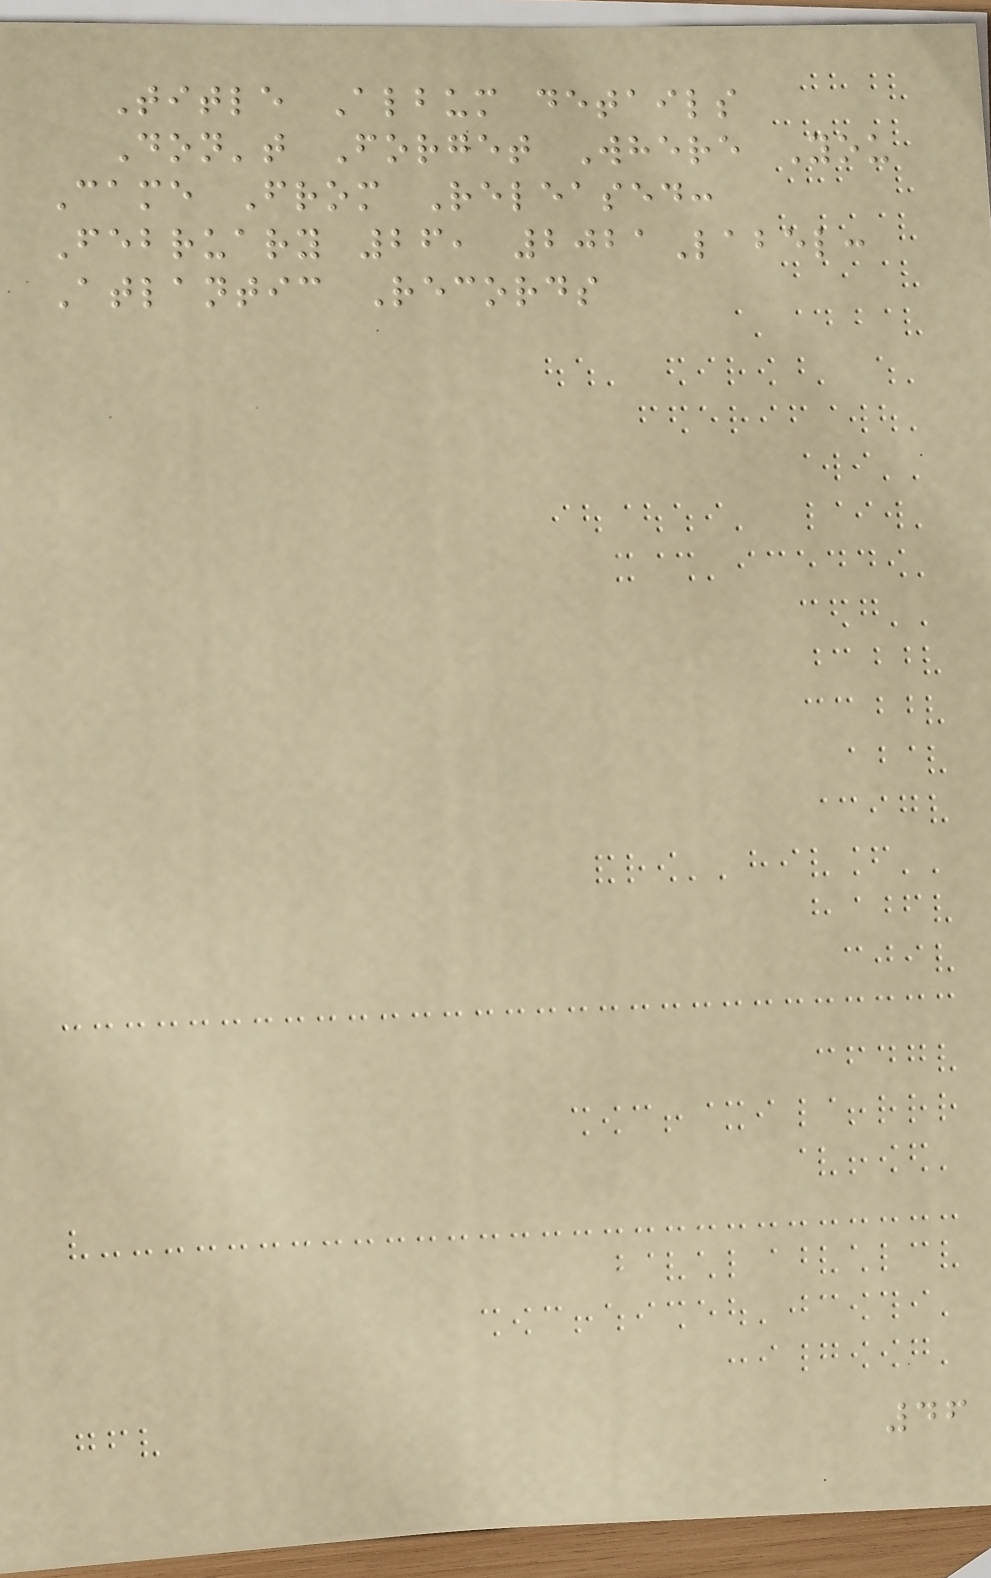Title Album details
Don't Forget Where You
Came From Released:
February 26, 2021Label:
Atlantic Records
46
